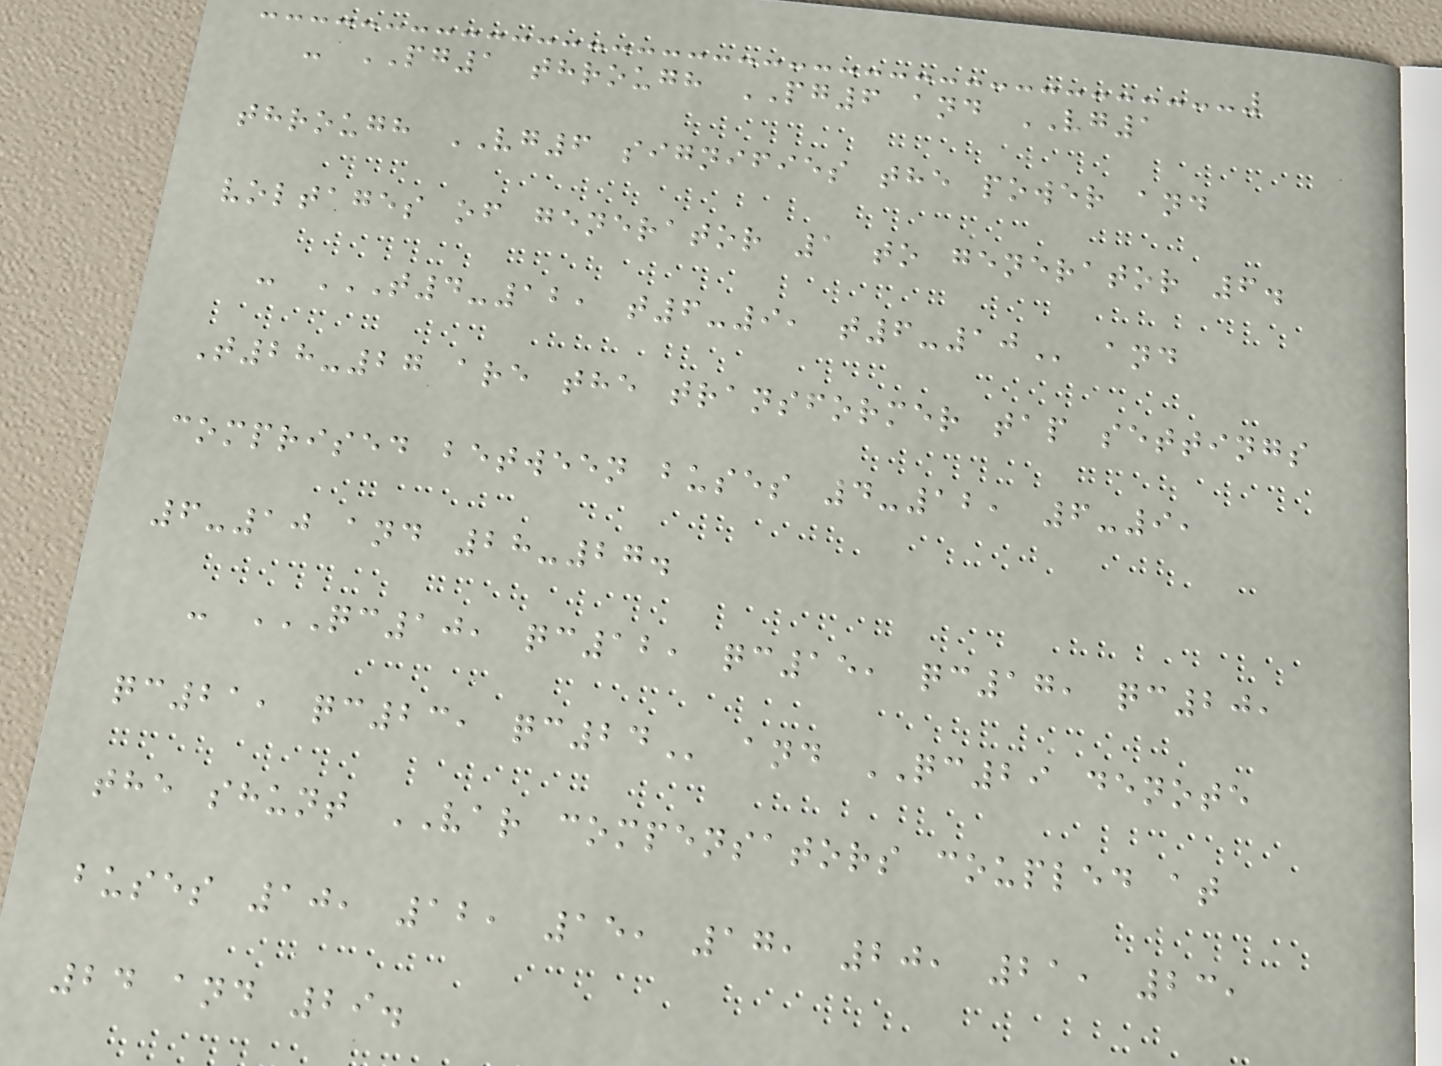- PG1 through PG6 and VG1
through VG6 signifies the power and
voltages of generator 1 to generator 6.
- T4-12, T6-9, T6-10 and
T28-27 are the transformer tap settings
comprised between buses 4-12, 6-9,
6-10 and 28-27.
- QC10, QC12, QC15, QC17, QC20,
QC21, QC23, QC24 and QC29 denote
the shunt VAR compensators coupled at
buses 10, 12, 15, 17, 20, 21, 23,
24 and 29.
